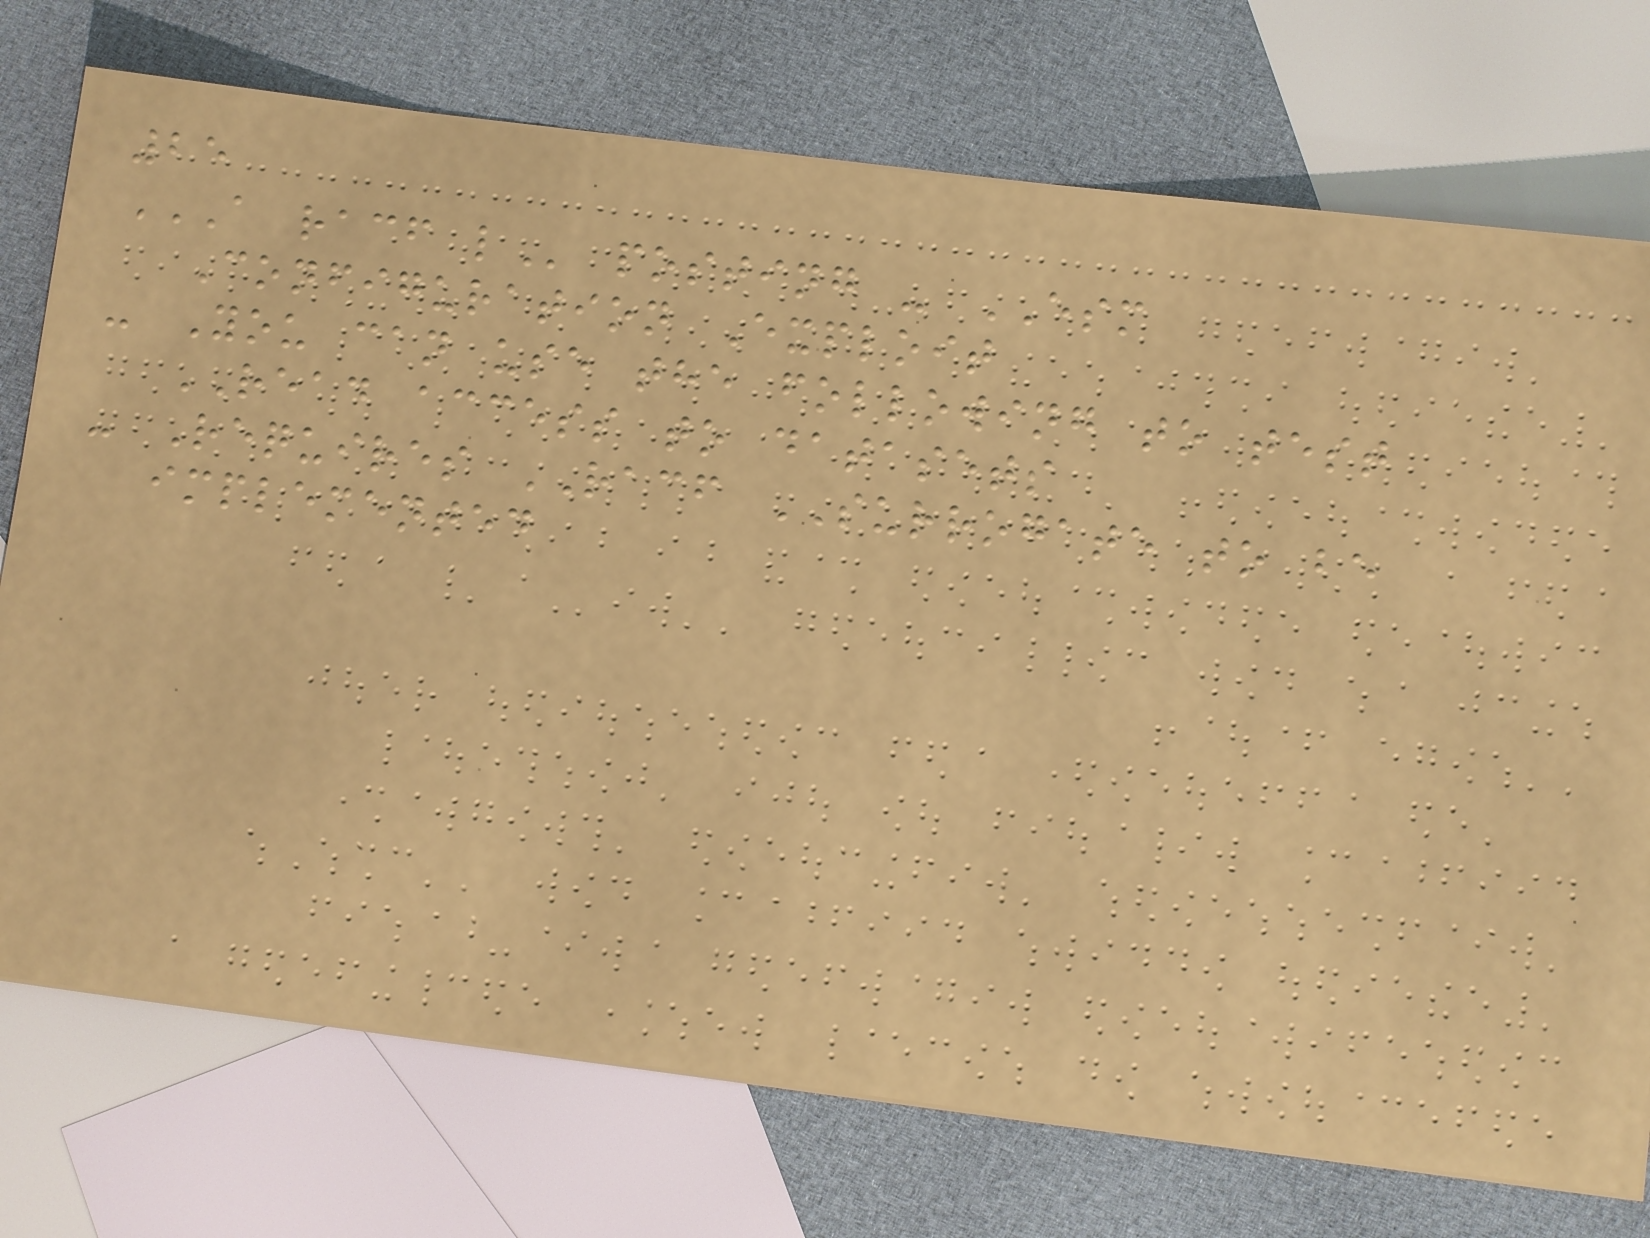25
A RACF L posting - ESM
Configuration Exploit
- You can use the following to test
READ access to datasets
- Requires RACF SURROGATE to be
implemented
